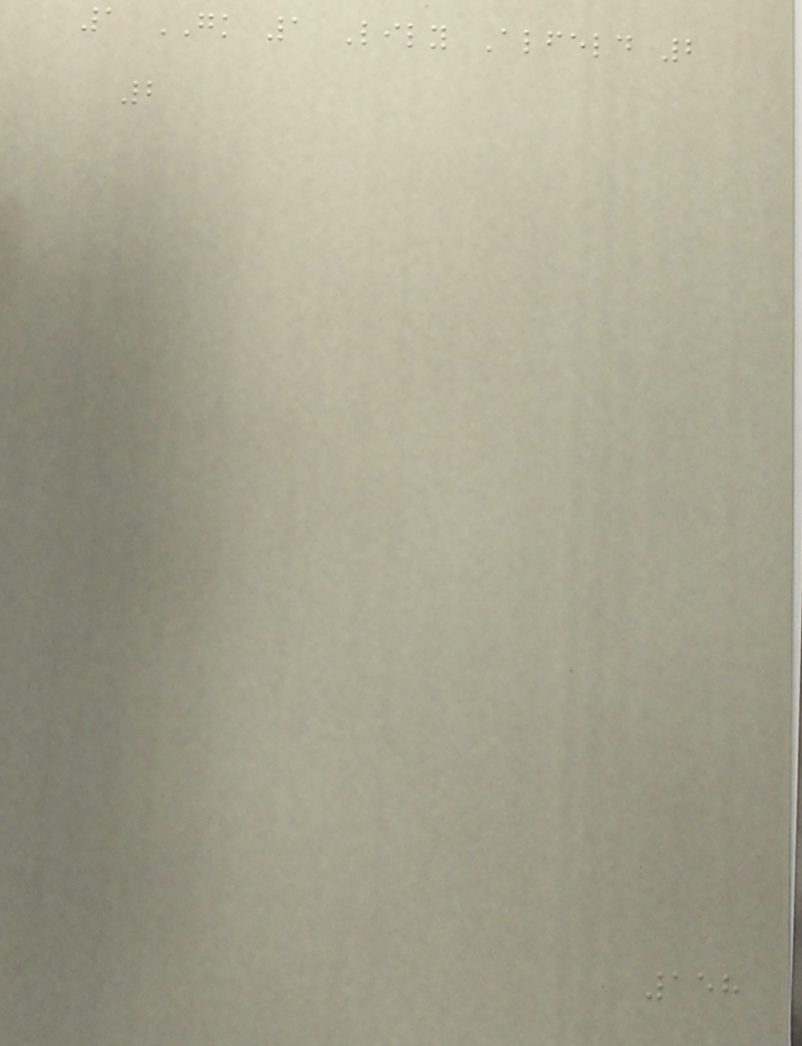1 GK 1 Lily Alfeld 2
2
158
